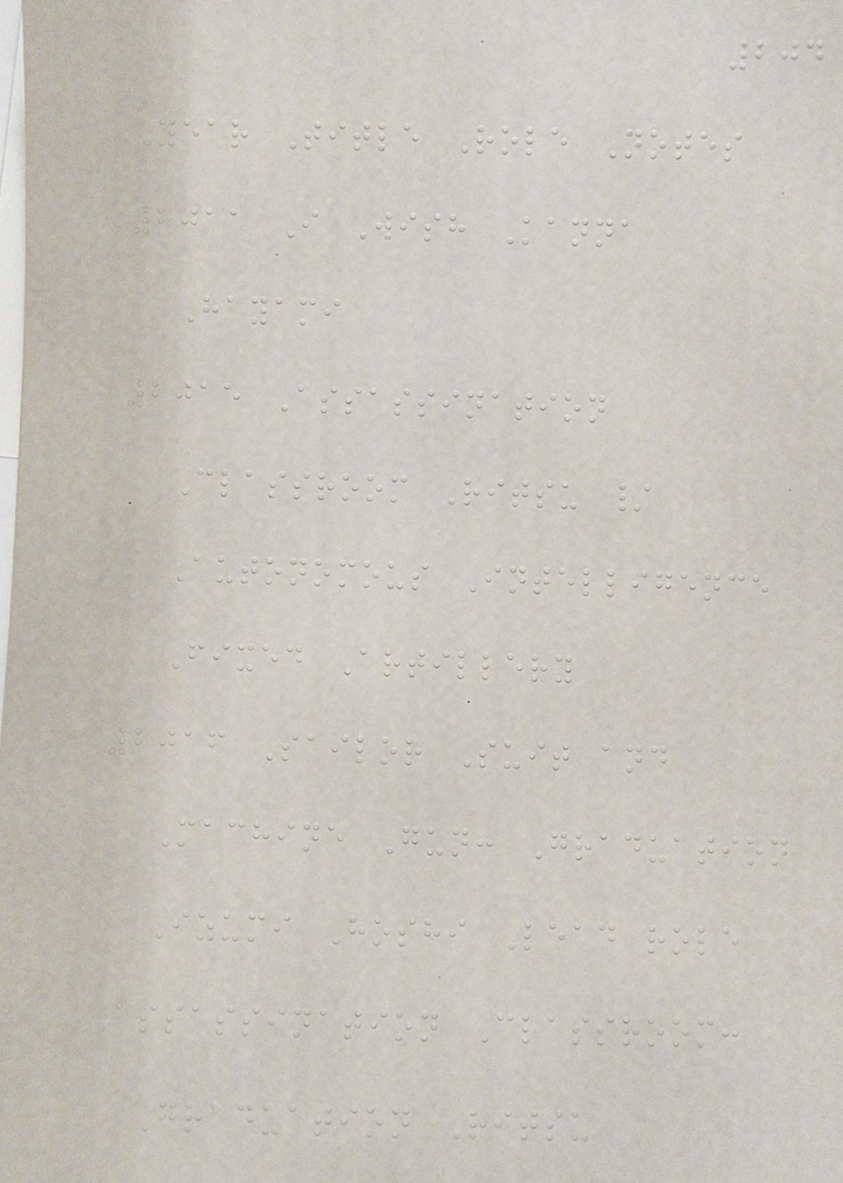204
Year Title Role Notes
2011 I Wish Kanna
Hayami
2015 Assassination
Classroom Ritsu /
Autonomous Intelligence
Fixed Artillery
2016 Sailor Suit and
Machine Gun: Graduation
Izumi Hoshi Lead role
Assassination Classroom:
Graduation Ritsu
